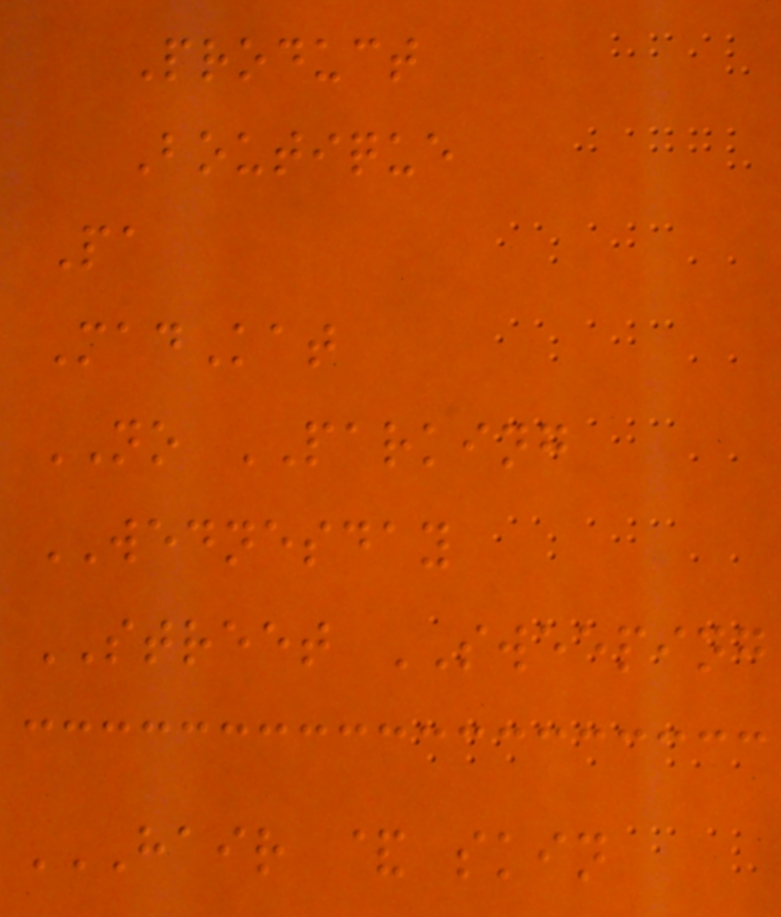Product
Boutique
Pa
MadKat
NO PARKING
WEDNESDAY
STREET SWEEPING
HAIR & SKIN
